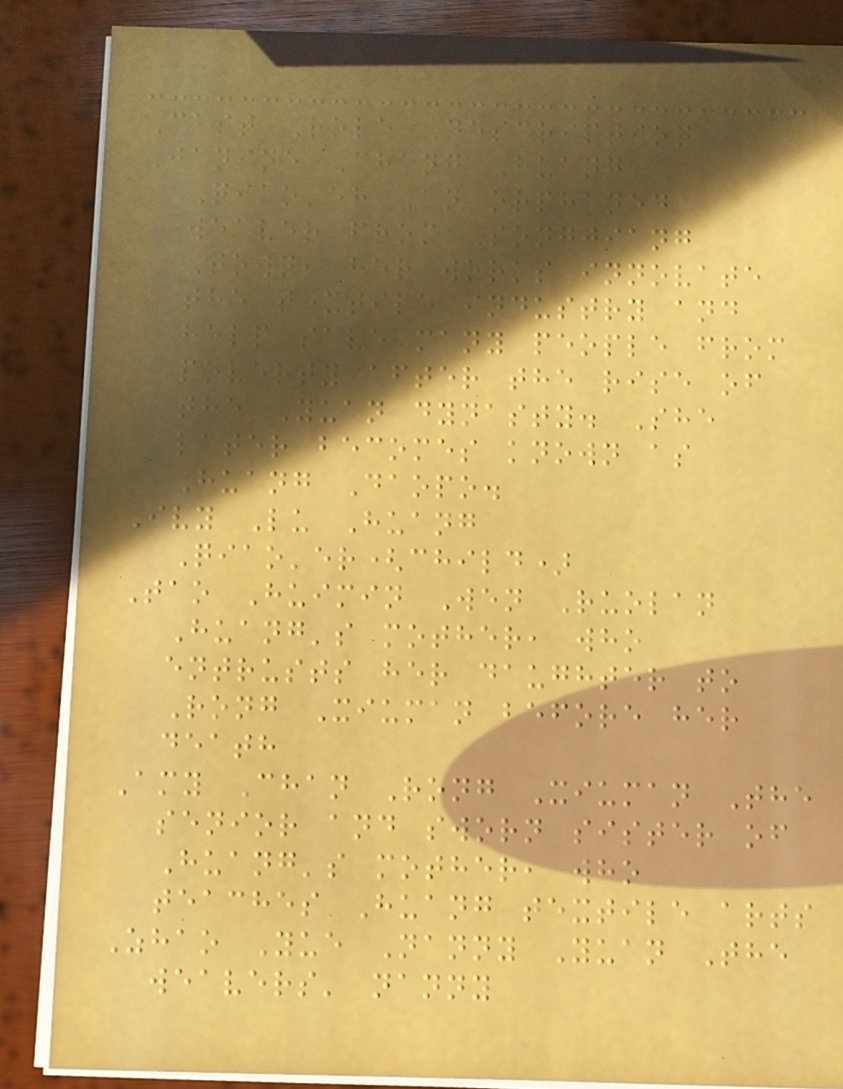Cast Role Description
Janine Chang Huang
Qiao'er An orphaned
weaver from Songjiang
Town, her works innovate
the textile industry and
help save many people from
poverty after the rise of
the Yuan dynasty. She
later becomes known as
Huang Daopo.
Ivy Lu Huang
Qiao'er(child)
Tao Huimin Wen Ruolan
Huang's mother, who
entrusts her daughter to
Rong Xiuman before her
death
Amy Chan Rong Xiuman The
senior and sworn sister of
Huang's mother, who
teaches Huang textile arts
Zhao Yue Nanny Yuan The
weavers' nanny
